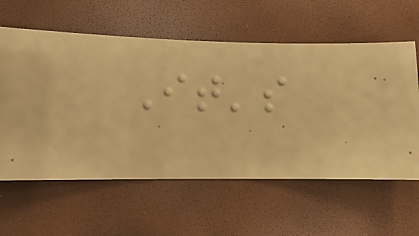It's
